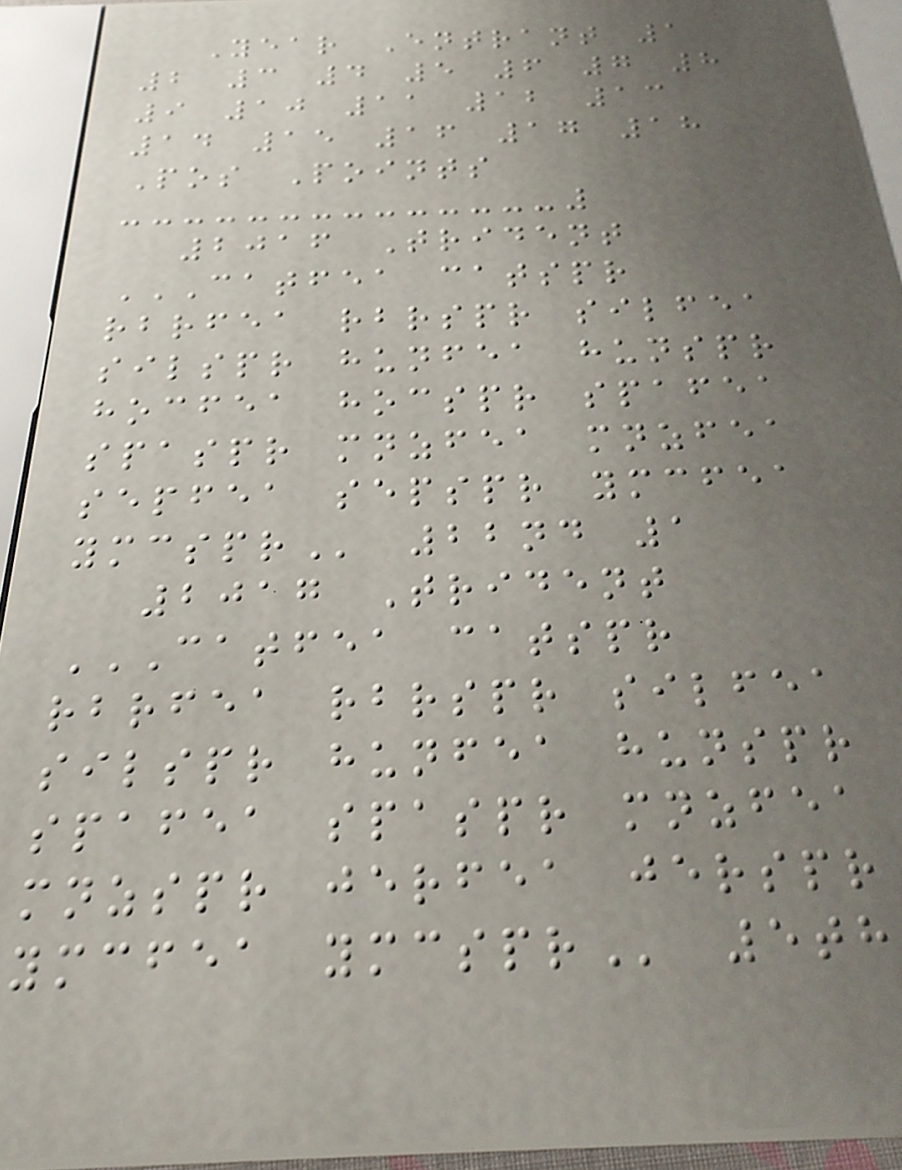Year Entrant 1
2 3 4 5 6 7 8
9 10 11 12 13
14 15 16 17 18
Pos Points
2016 Trident
CATFEA CATSPR
RBRFEA RBRSPR SILFEA
SILSPR HUNFEA HUNSPR
HOCFEA HOCSPR SPAFEA
SPASPR MNZFEA MNZFEA
SEPFEA SEPSPR YMCFEA
YMCSPR 22nd 1
2017 Trident
CATFEA CATSPR
RBRFEA RBRSPR SILFEA
SILSPR HUNFEA HUNSPR
SPAFEA SPASPR MNZFEA
MNZSPR JERFEA JERSPR
YMCFEA YMCSPR 5th
